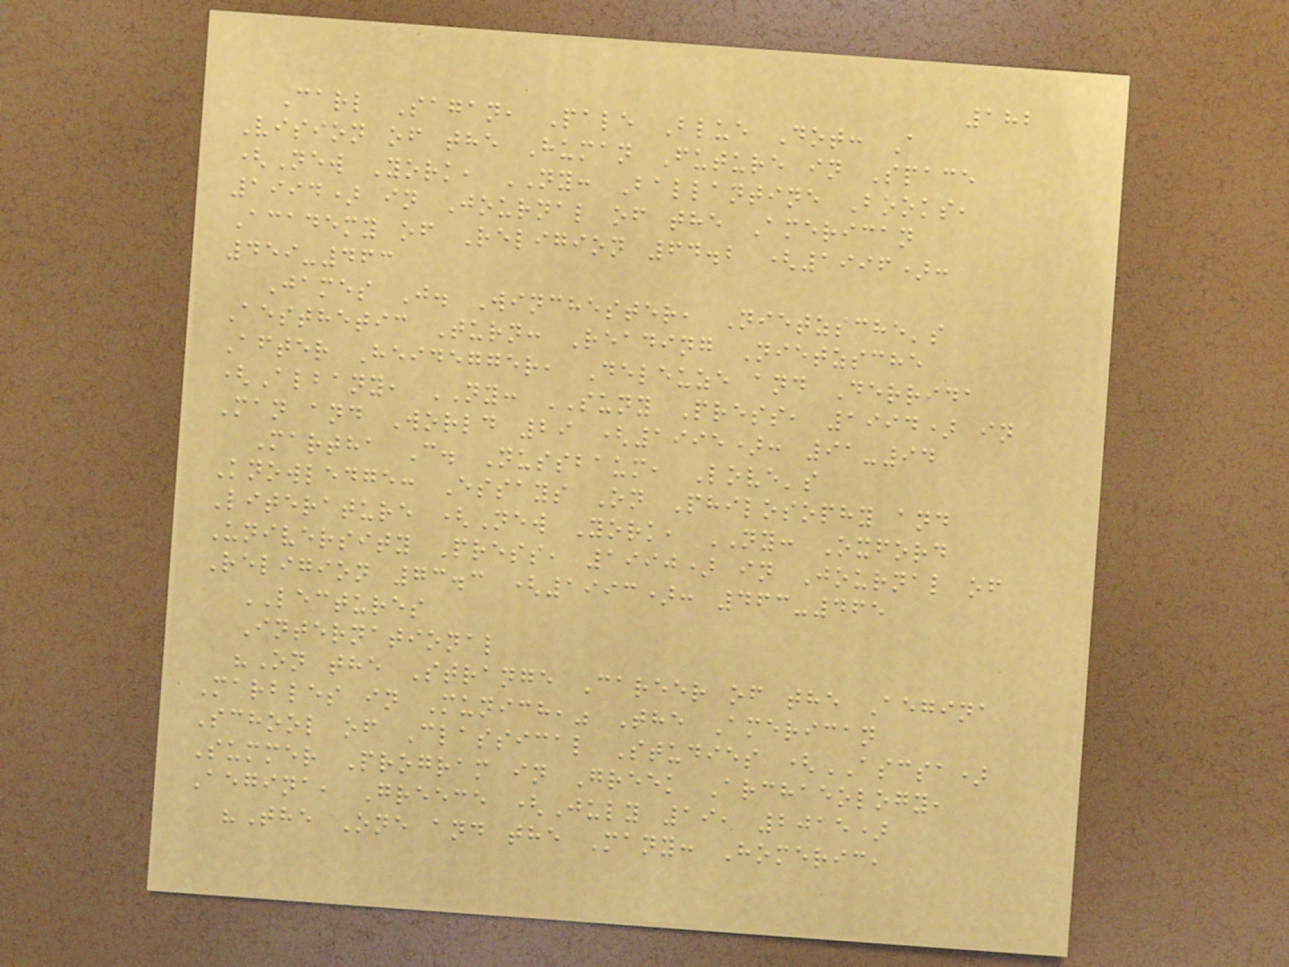182
Carl Sagan, Pale Blue Dot: A
Vision of the Human Future in Space
(New York, NY: Ballantine Books,
1994) in Journal of the American
Academy of Religion 64.2 (1996):
459-463
James J. Winchester, Nietzsche's
Aesthetic Turn: Reading Nietzsche
After Heidegger, Deleuze and Derrida
(Albany, NY: SUNY Press, 1994) in
Man and World 29 (1995): 91-94
Martha C. Nussbaum, Love's
Knowledge: Essays On Philosophy and
Literature (New York, NY: Oxford
University Press, 1990) in Journal of
Religion 73.3 (1993): 463-465
LECTURES
International
"On the Strange Career of the Aegina
Marbles in Munich," The American
School of Classical Studies (ASCSA)
Summer Program in Greek Archaeology,
Aegina, Greece (July 19, 2015)
"The One and the Many: Homeric,
